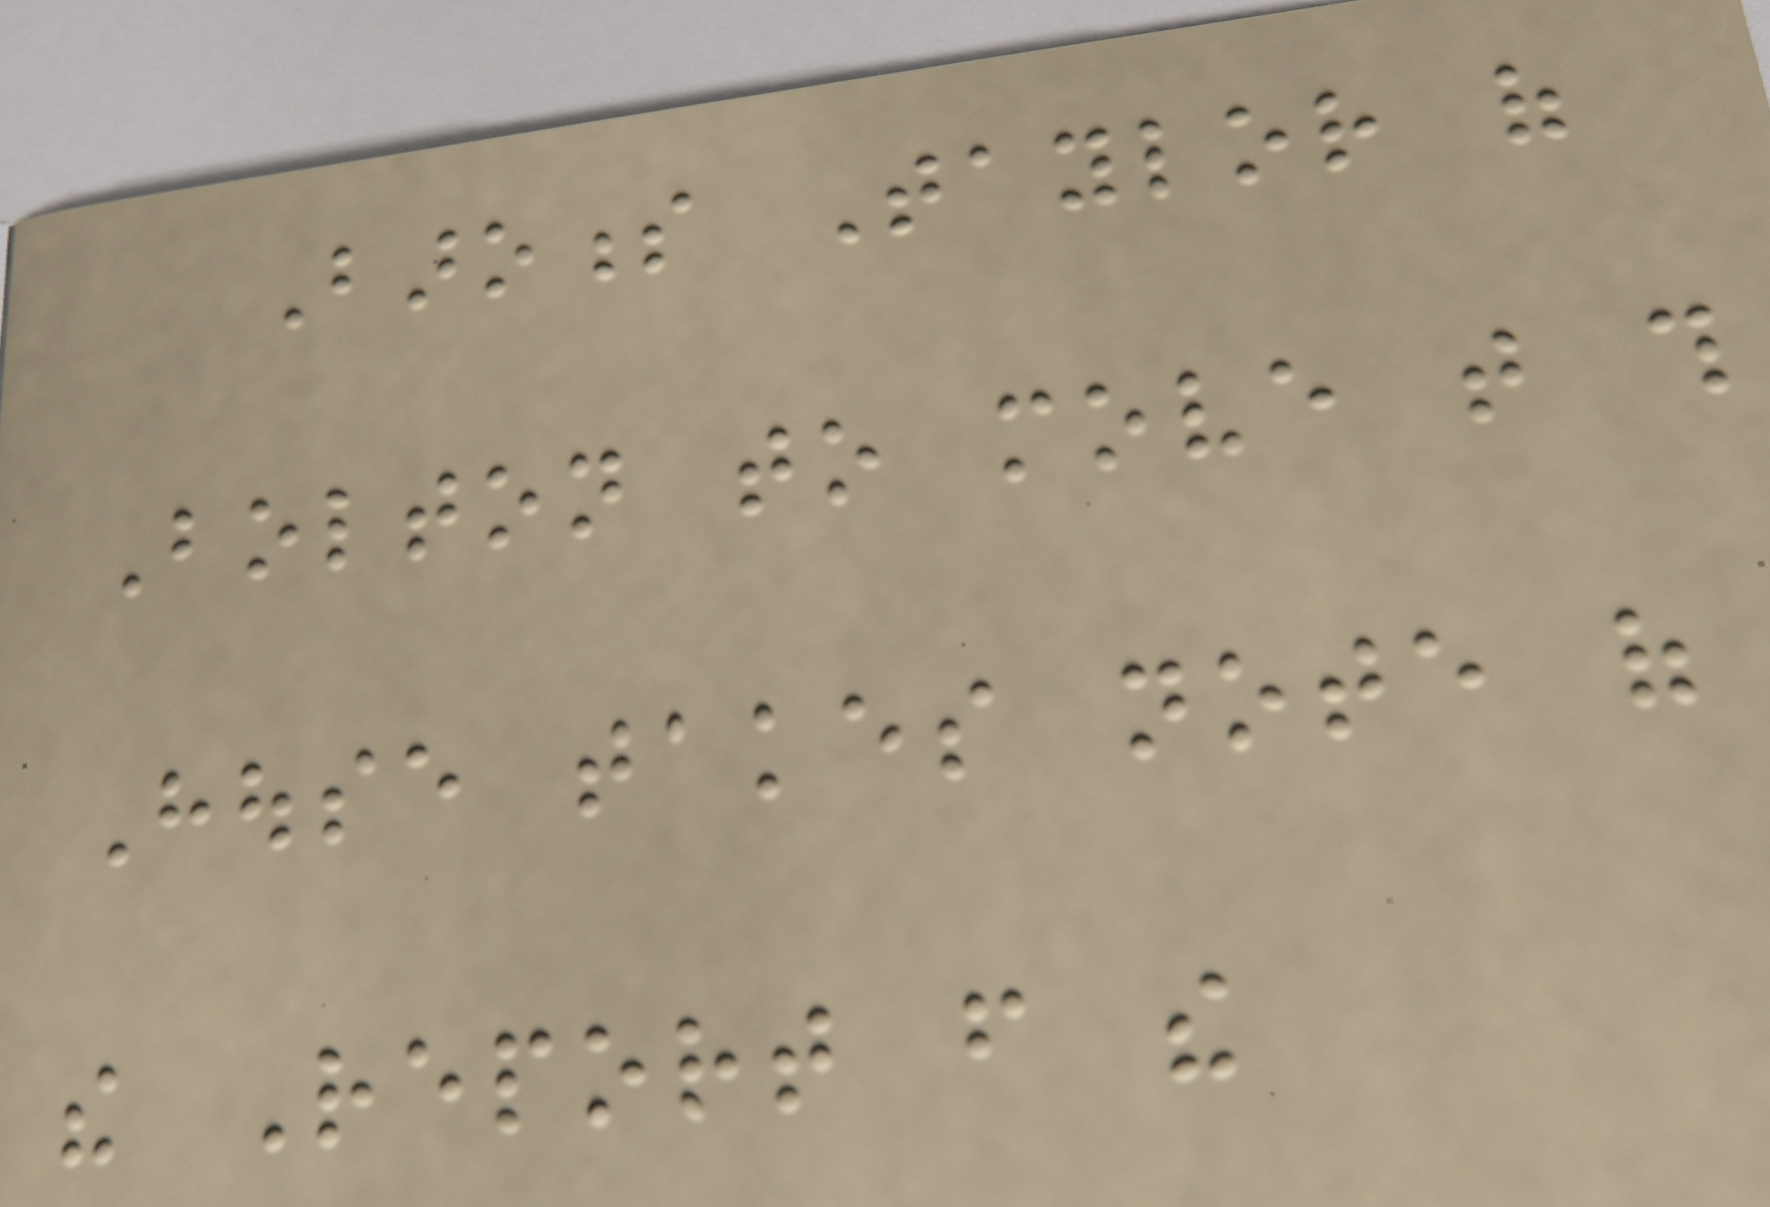Baroness Taylor of
Bolton to move that this
House takes note of
the Report from the
